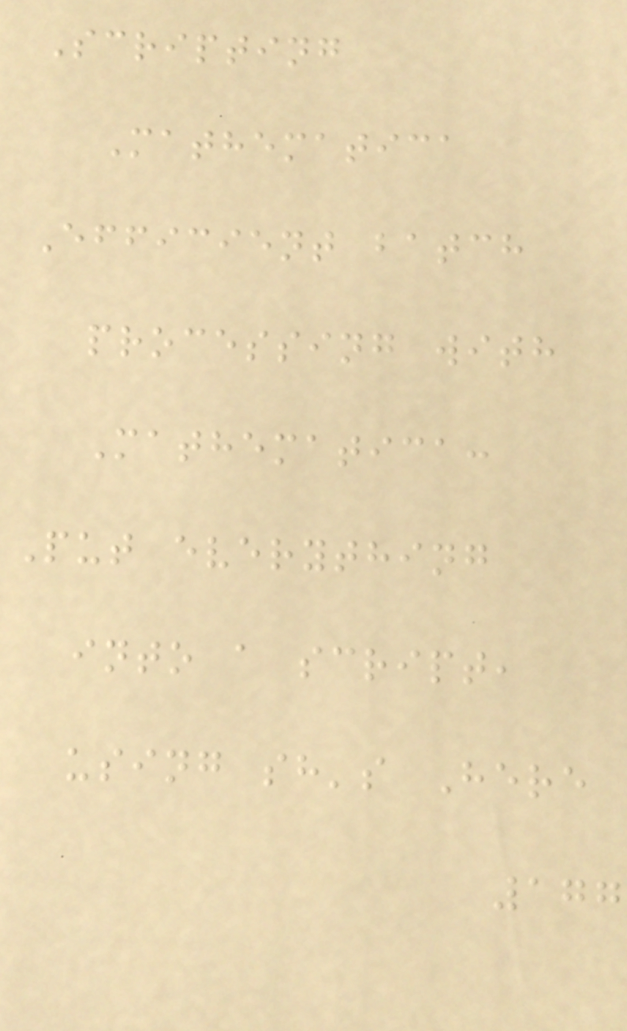Scripting
Mathematica
Efficient batch
processing with
Mathematica:
Put everything
into a script,
using sh's Here
177
